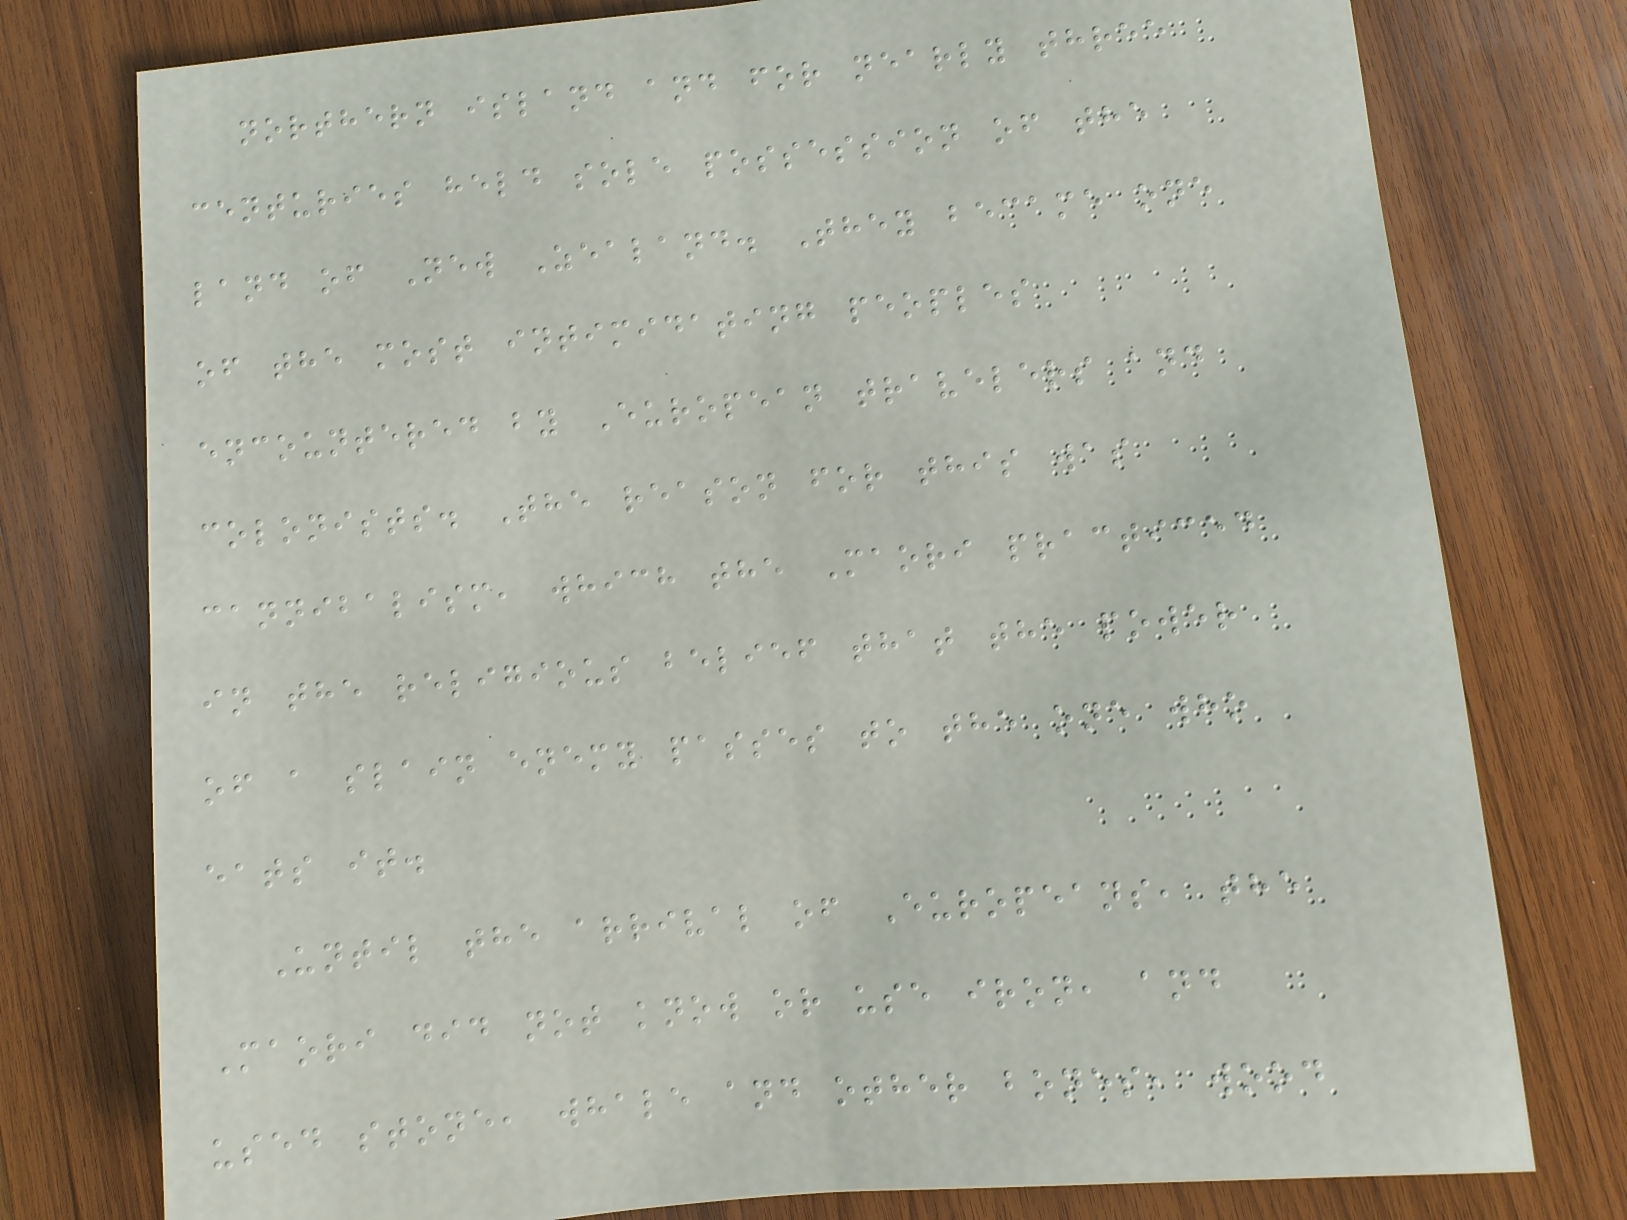northern island and for nearly three
centuries held sole possession of the
land of New Zealand. They became one
of the most intimidating peoples
encountered by European travelers and
colonists. The reason for this was
cannibalism, which the Maori practiced
in the religious belief that the power
of a slain enemy passes to the one who
eats it.
Until the arrival of Europeans, the
Maori did not know or use iron, and
used stone, whale and other bones, wood
